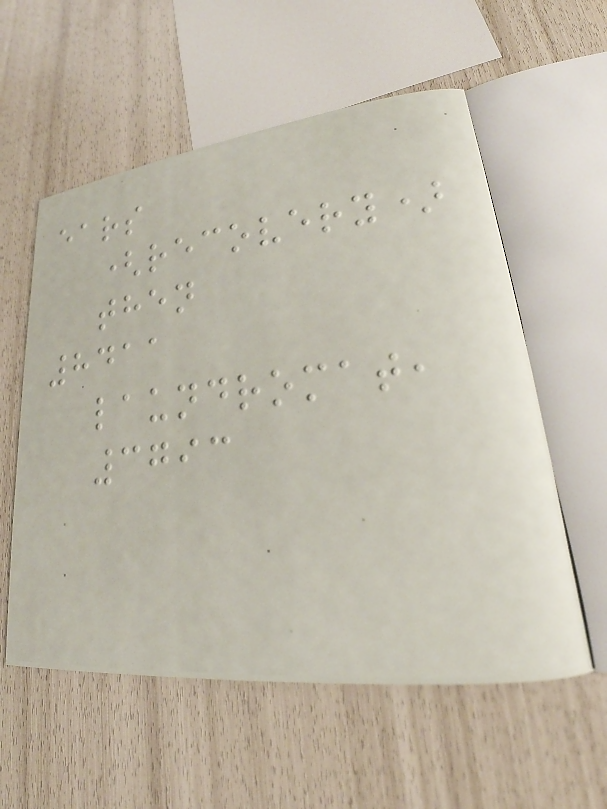ears
(recovery)
then
8411
laundromat,
3793
